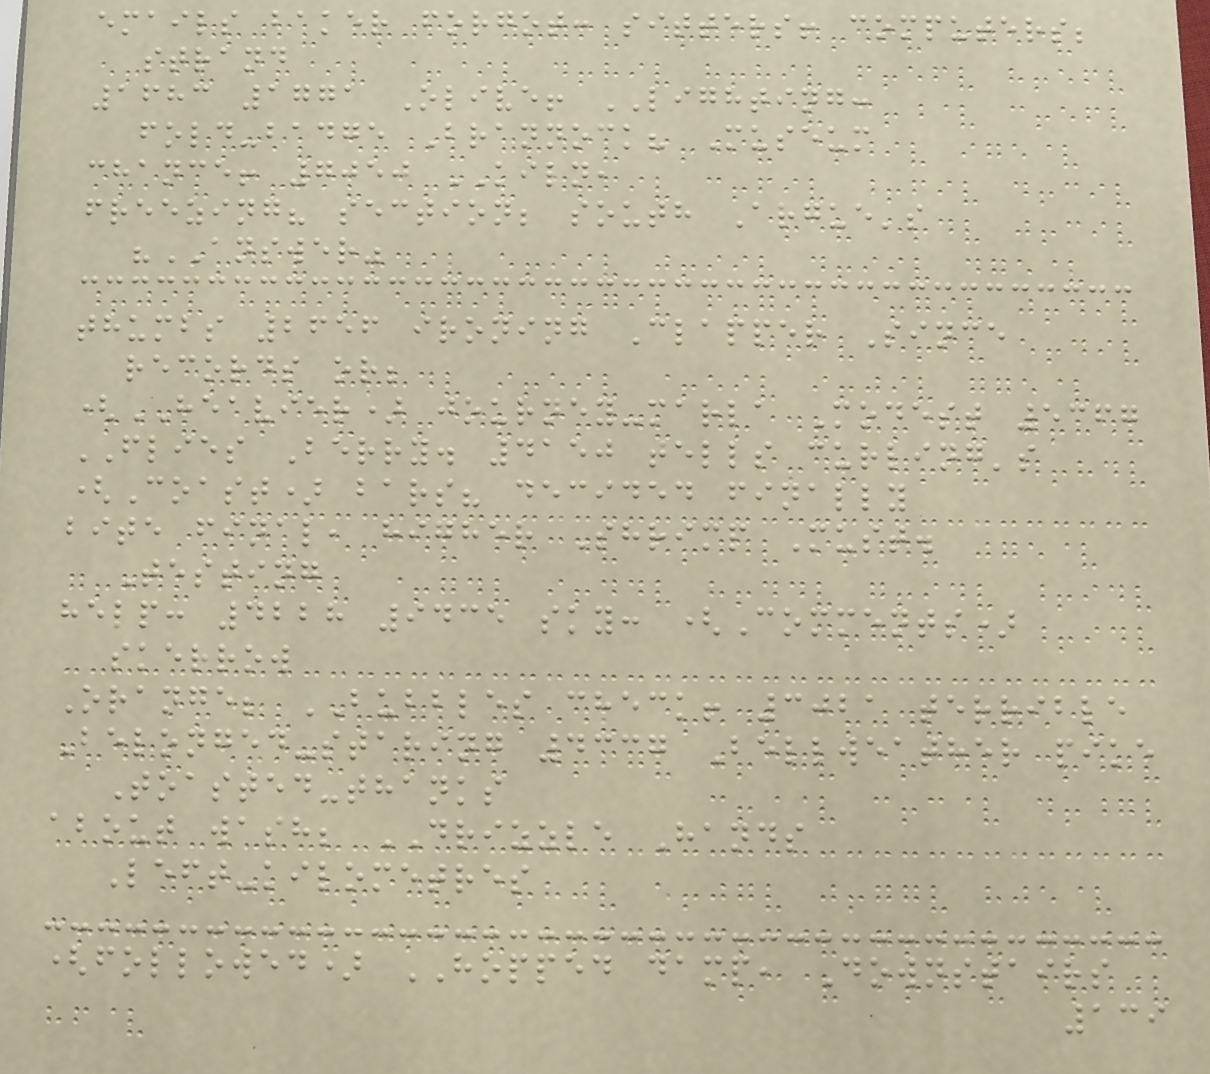emails baker forgot: sitters! computers;
strand
1683 1771 Olive! LIGHTING:
fold-badge Brannock? Museum
chance! 7050 KILN,
freezing? section; south Argue's
"ANSWER"
thumbs 2656 ironing Clapper Since
records or;
(HEAVIER) journey-marla Modest 5367
FLIES Berry. 4150 tells curling's
(Coast) bars? decided finally
bite final, higher Shrimp Must.
Testing
help: 4228 9435 sky: (Comments)
skerrow
Orange; BUBBLES check! 3021 terrible
Belonged-staring 4337 Bellweather pike
Toasted-thanks
about wash; DRIZZLE Hands
Left-kilometres
(followed) HOPPED damp, Downstairs
139
